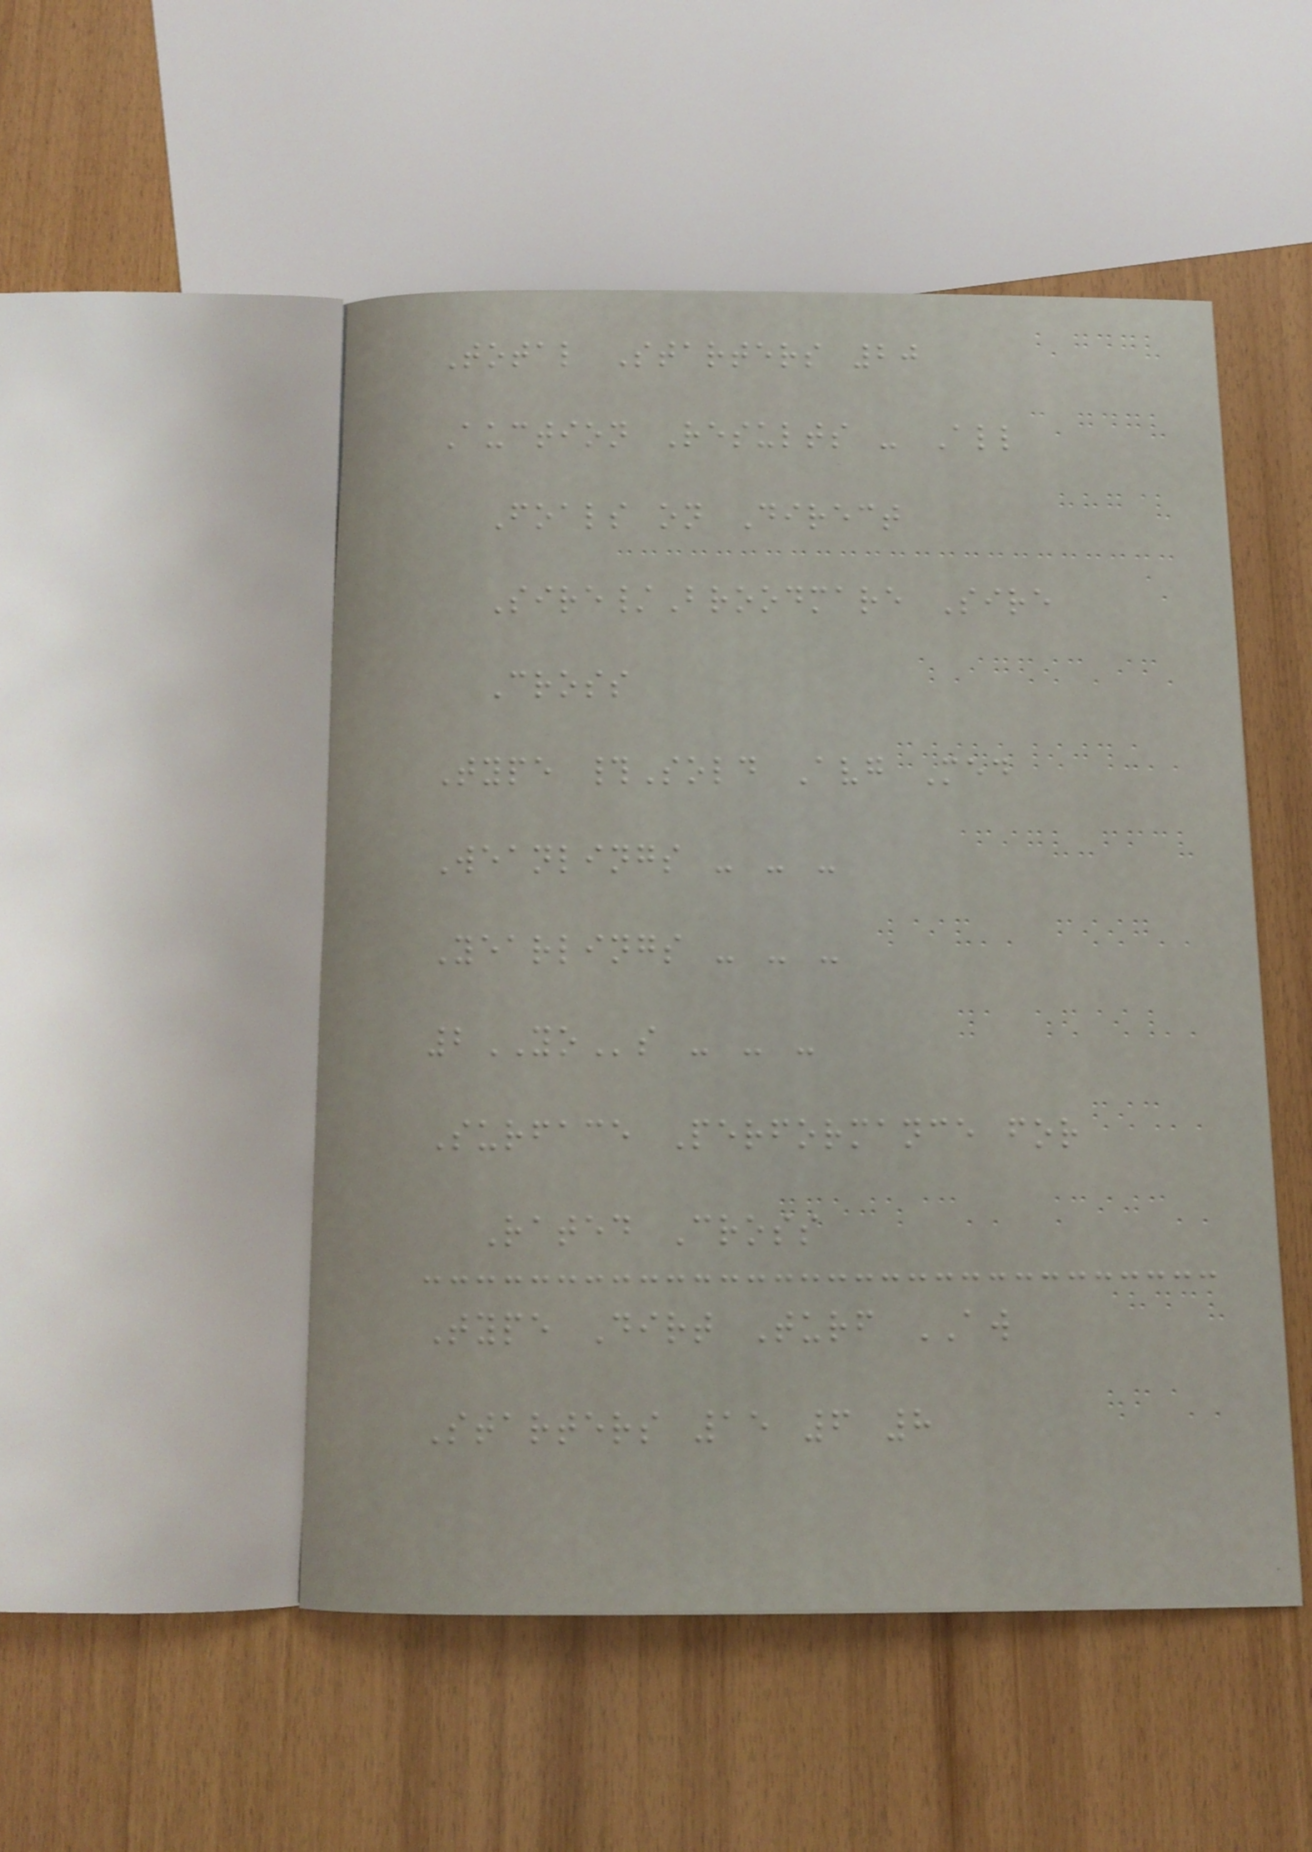Total Starters 20
Auction Results - All
Foals on Direct
Sire/Broodmare Sire
Cross
Type #Sold Avg Med
Weanlings - - -
Yearlings - - -
2YOs - - -
Surface Performance for
Rated Cross
Type Dirt Turf AW
Starters 15 6 8
